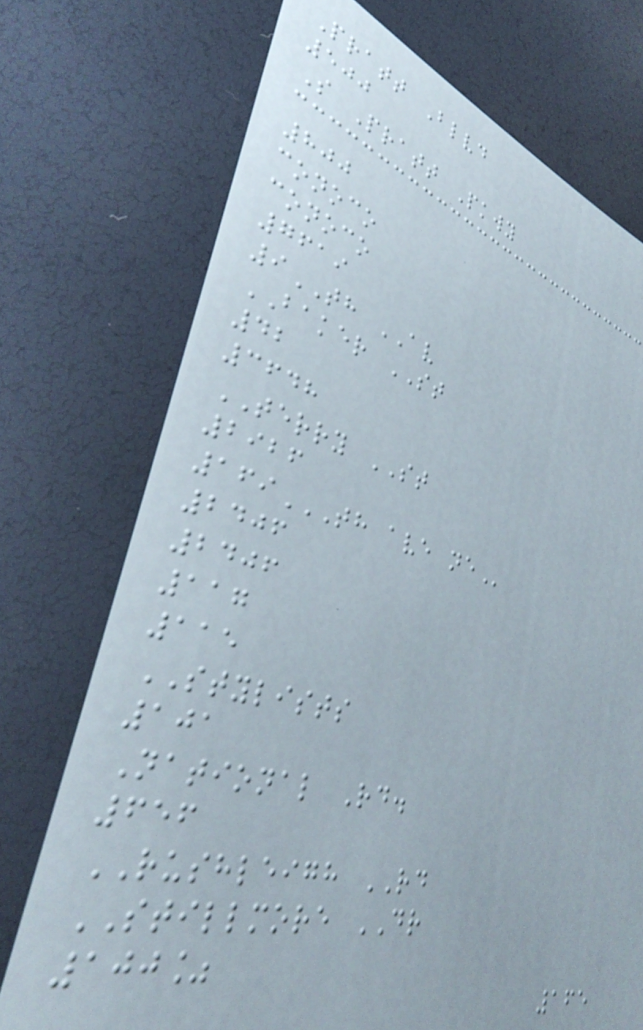Pratt Blvd
500
S Pratt Pkwy
800
conoco
conoco
7619
9TH AV
BAKER ST
42
3648
TERRY ST
2926
169TH AVE NE
2406
2406
117
115
STYLISTS
101
National Rd.
656
RUSHLEIGH RD
STILLMORE DR
100%
165
